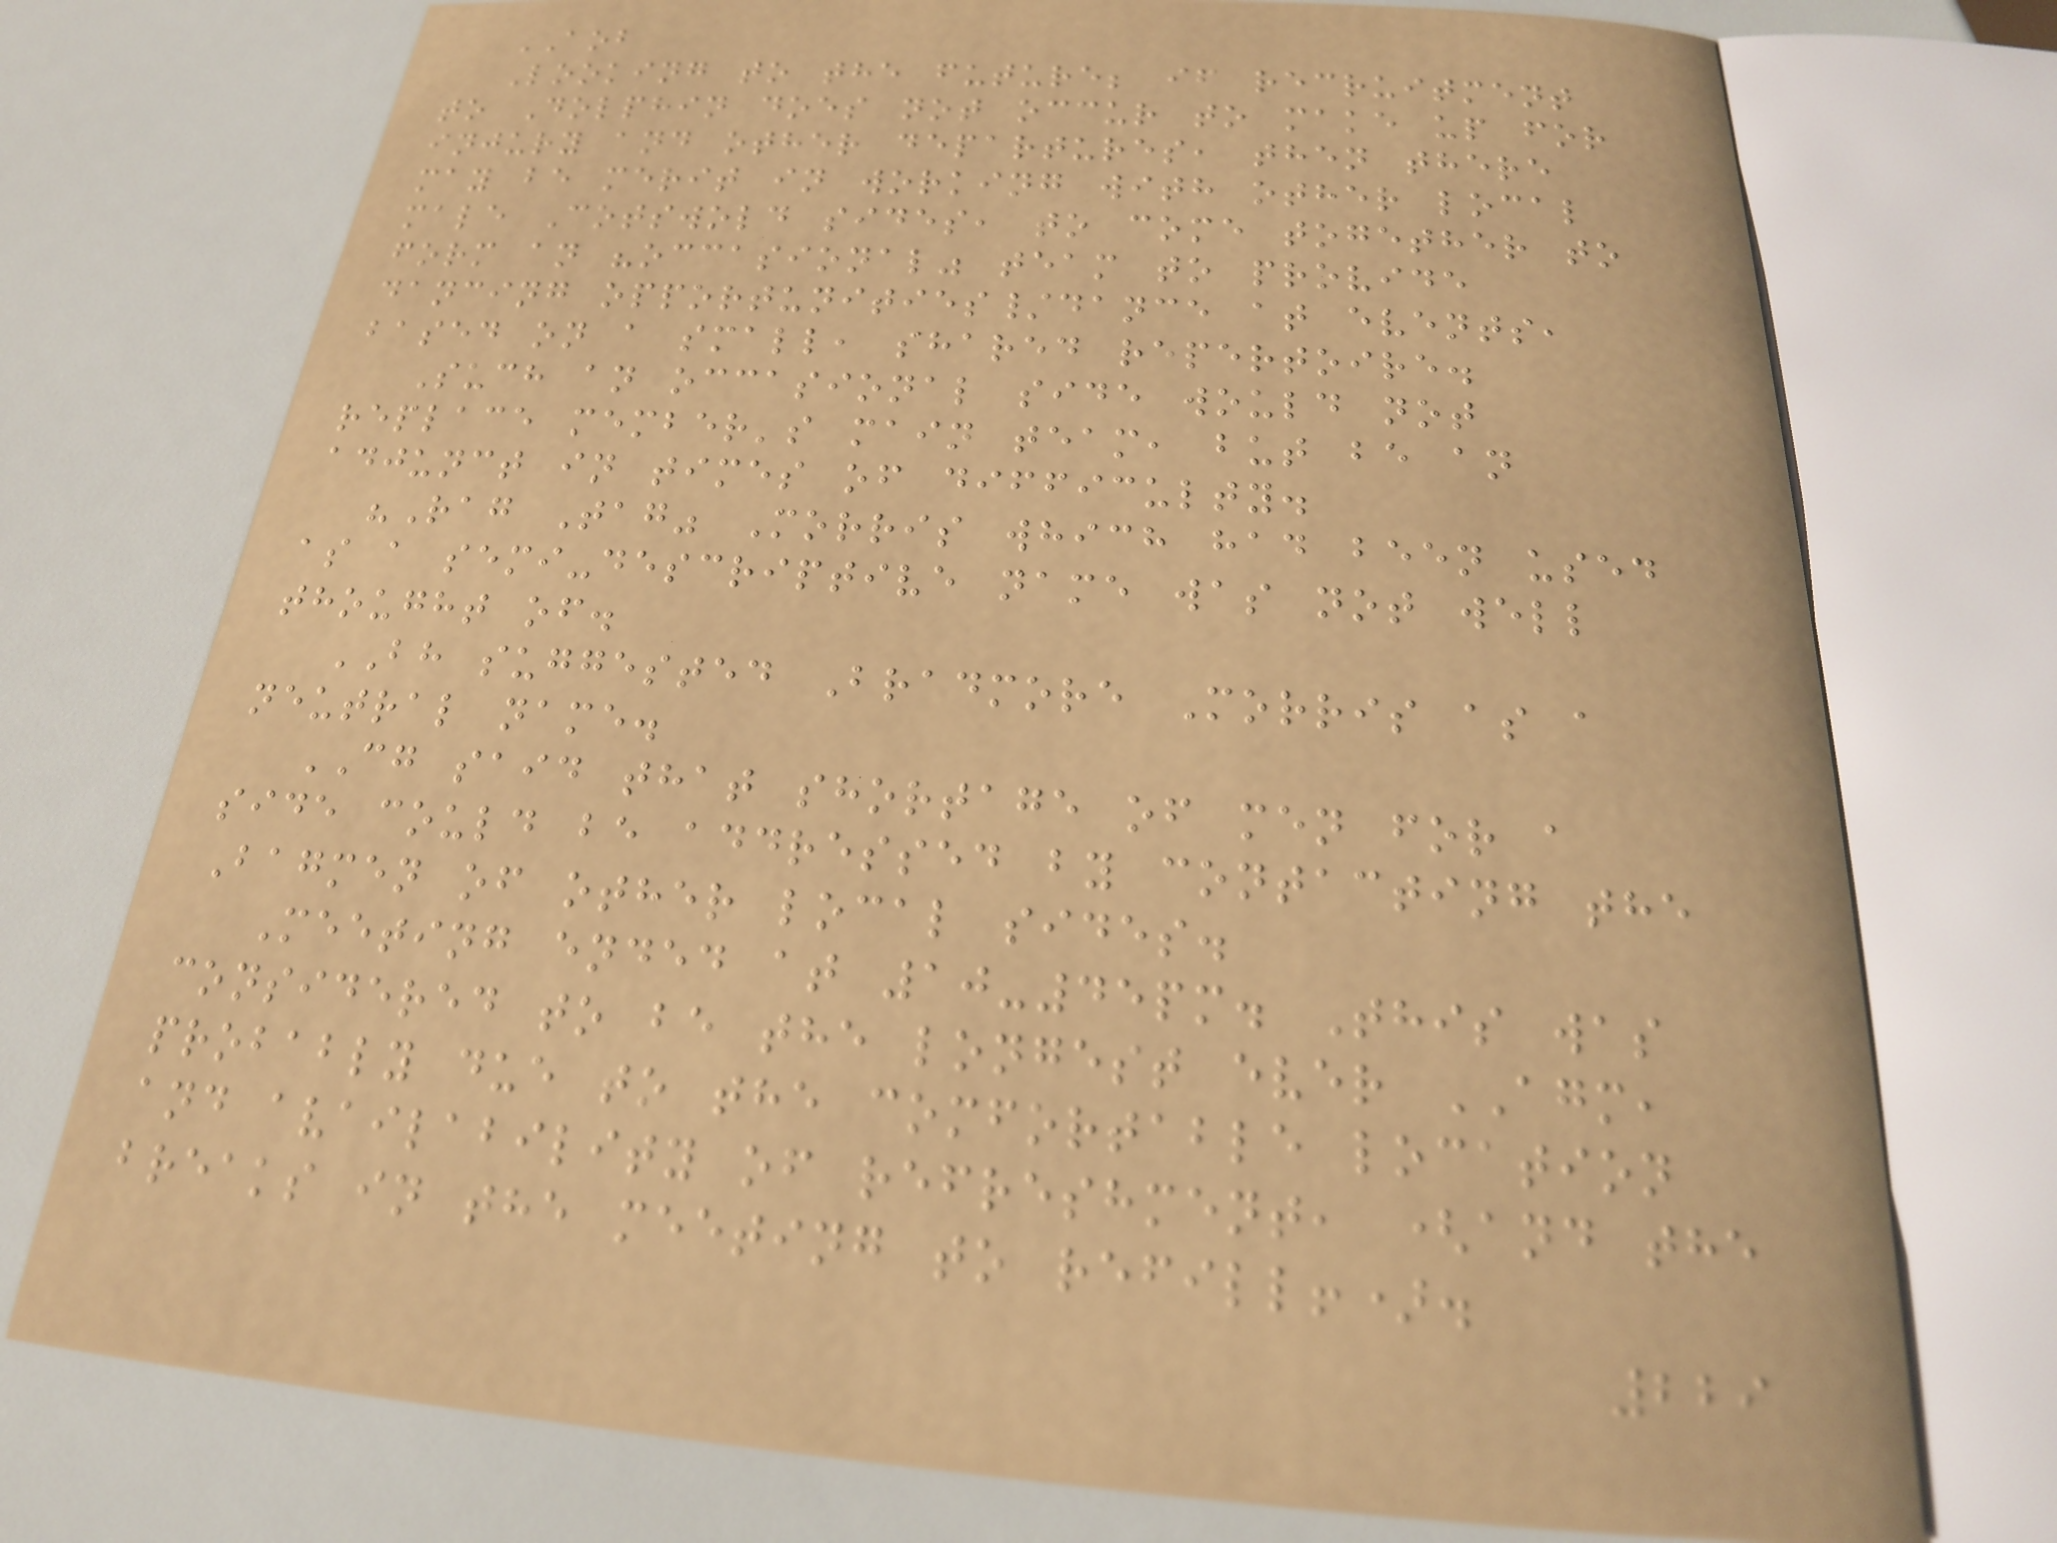AOB
Looking to the future; if recruitment
to Dolphin does not occur to make up for
injury and other departures, then there
may be merit in working with other local
male Cotswold sides, to come together to
form an "occasional" team to provide
dancing opportunities/dance at events,
based on a small, shared repertoire.
Such an occasional side would not
replace member's main team, but be an
adjunct in times of difficulty.
"Rag Tag" Morris which had been used
as a semi-descriptive name was not well
thought of.
BH suggested Bradmore Morris as a
neutral name.
CG said that shortage of men for a
side could be addressed by contacting the
Bagmen of other local sides.
Meeting ended at 10-45pm. This was
considered to be the longest ever AGM,
probably due to the comfortable location
and availability of refreshment, (and the
breaks in the meeting to refill!).
229
